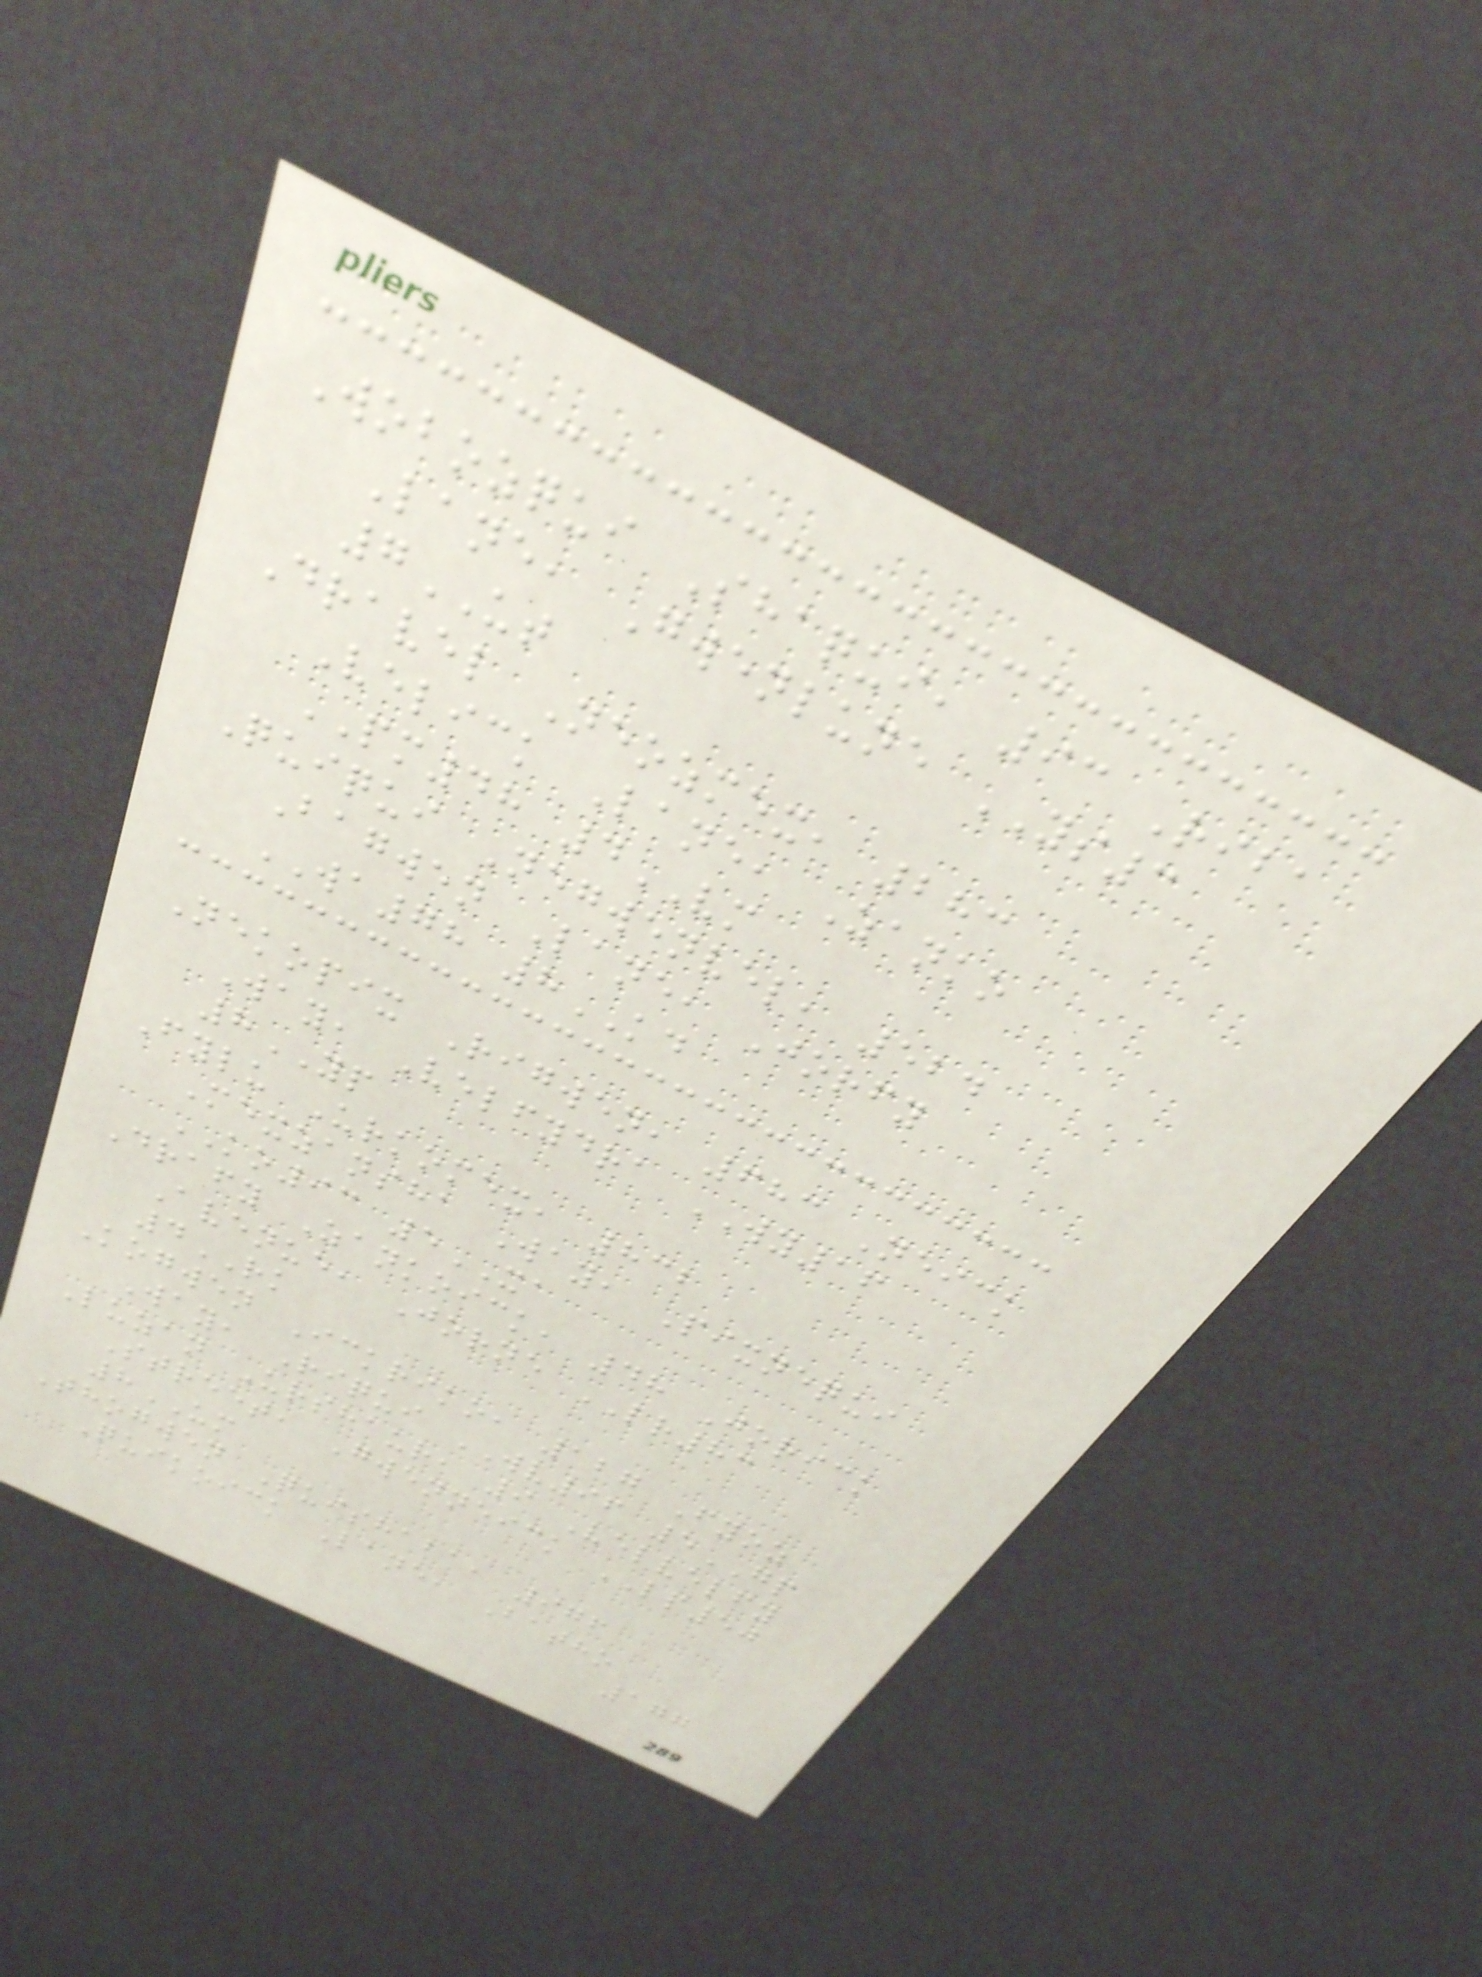Wobozqui Shaqui, 93 Riba
Lane, Gwenlune YS3
7UT
Dravel Neozmex, 283
Velick Lane, Zanko
PM48 4VM
Quiqui Negwenvel, 524
Bagwen Lane, Jorfy
WA78 8KD
Nekopix Rigwen, 683 Neick
Way, Velfydra WY16
8YP
Fylu Urkomex, 832
Mexzansha Way, Pixnequi
KO93 5XA
Drafy Zankoick, 48 Jorick
Avenue, Jorne LR83
4RK
Kogwen Ickriko, 127 Fyoz
Way, Riqui WV96 5GP
Luzan Urshaur, 9 Velvelfy
Street, Gwenneick LP50
8UM
Thogwen Quishaba, 976
Quikoick Lane, Batho
177
